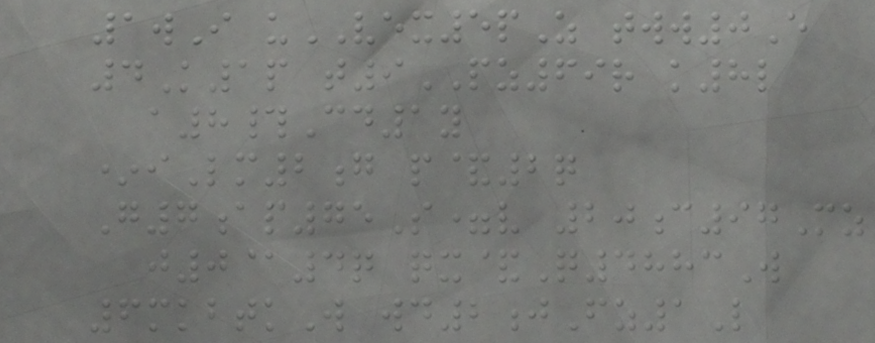1wI uVEX5pZ tww0E
4K1p t9PZ69r k8l
a8#Cd1y
*iLm2g p&2q
G7ap75S=v 20c97Mz
j0@4q qx&Q4883W
6mkbtkW wd2jFz1L
